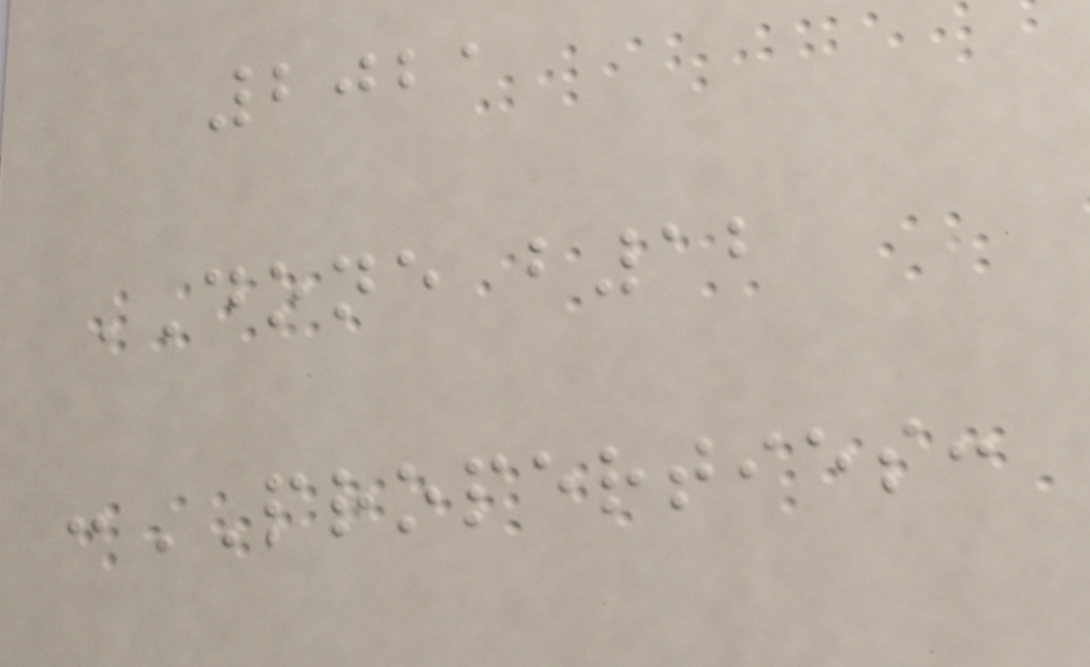2021
DONE b12
:PROPERTIES:
